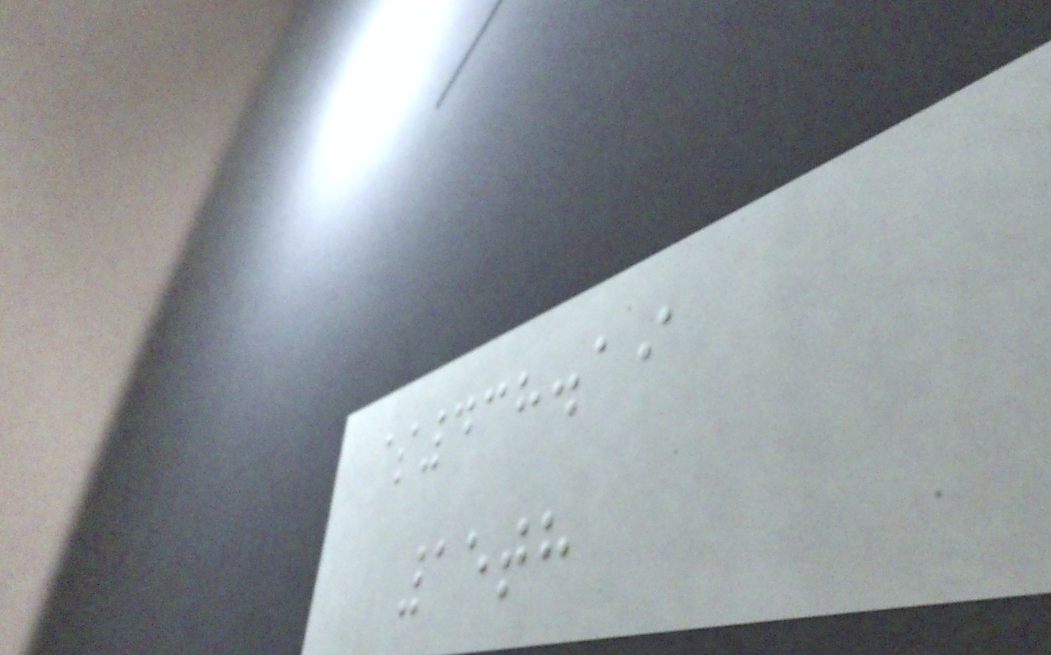$438.19
15th
